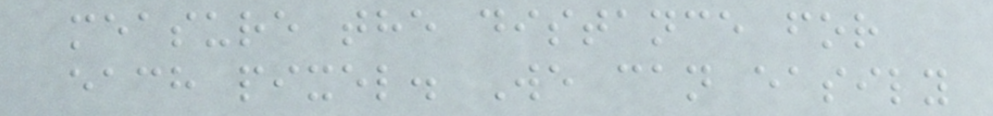measure the distance for
each pixel. We can easily
